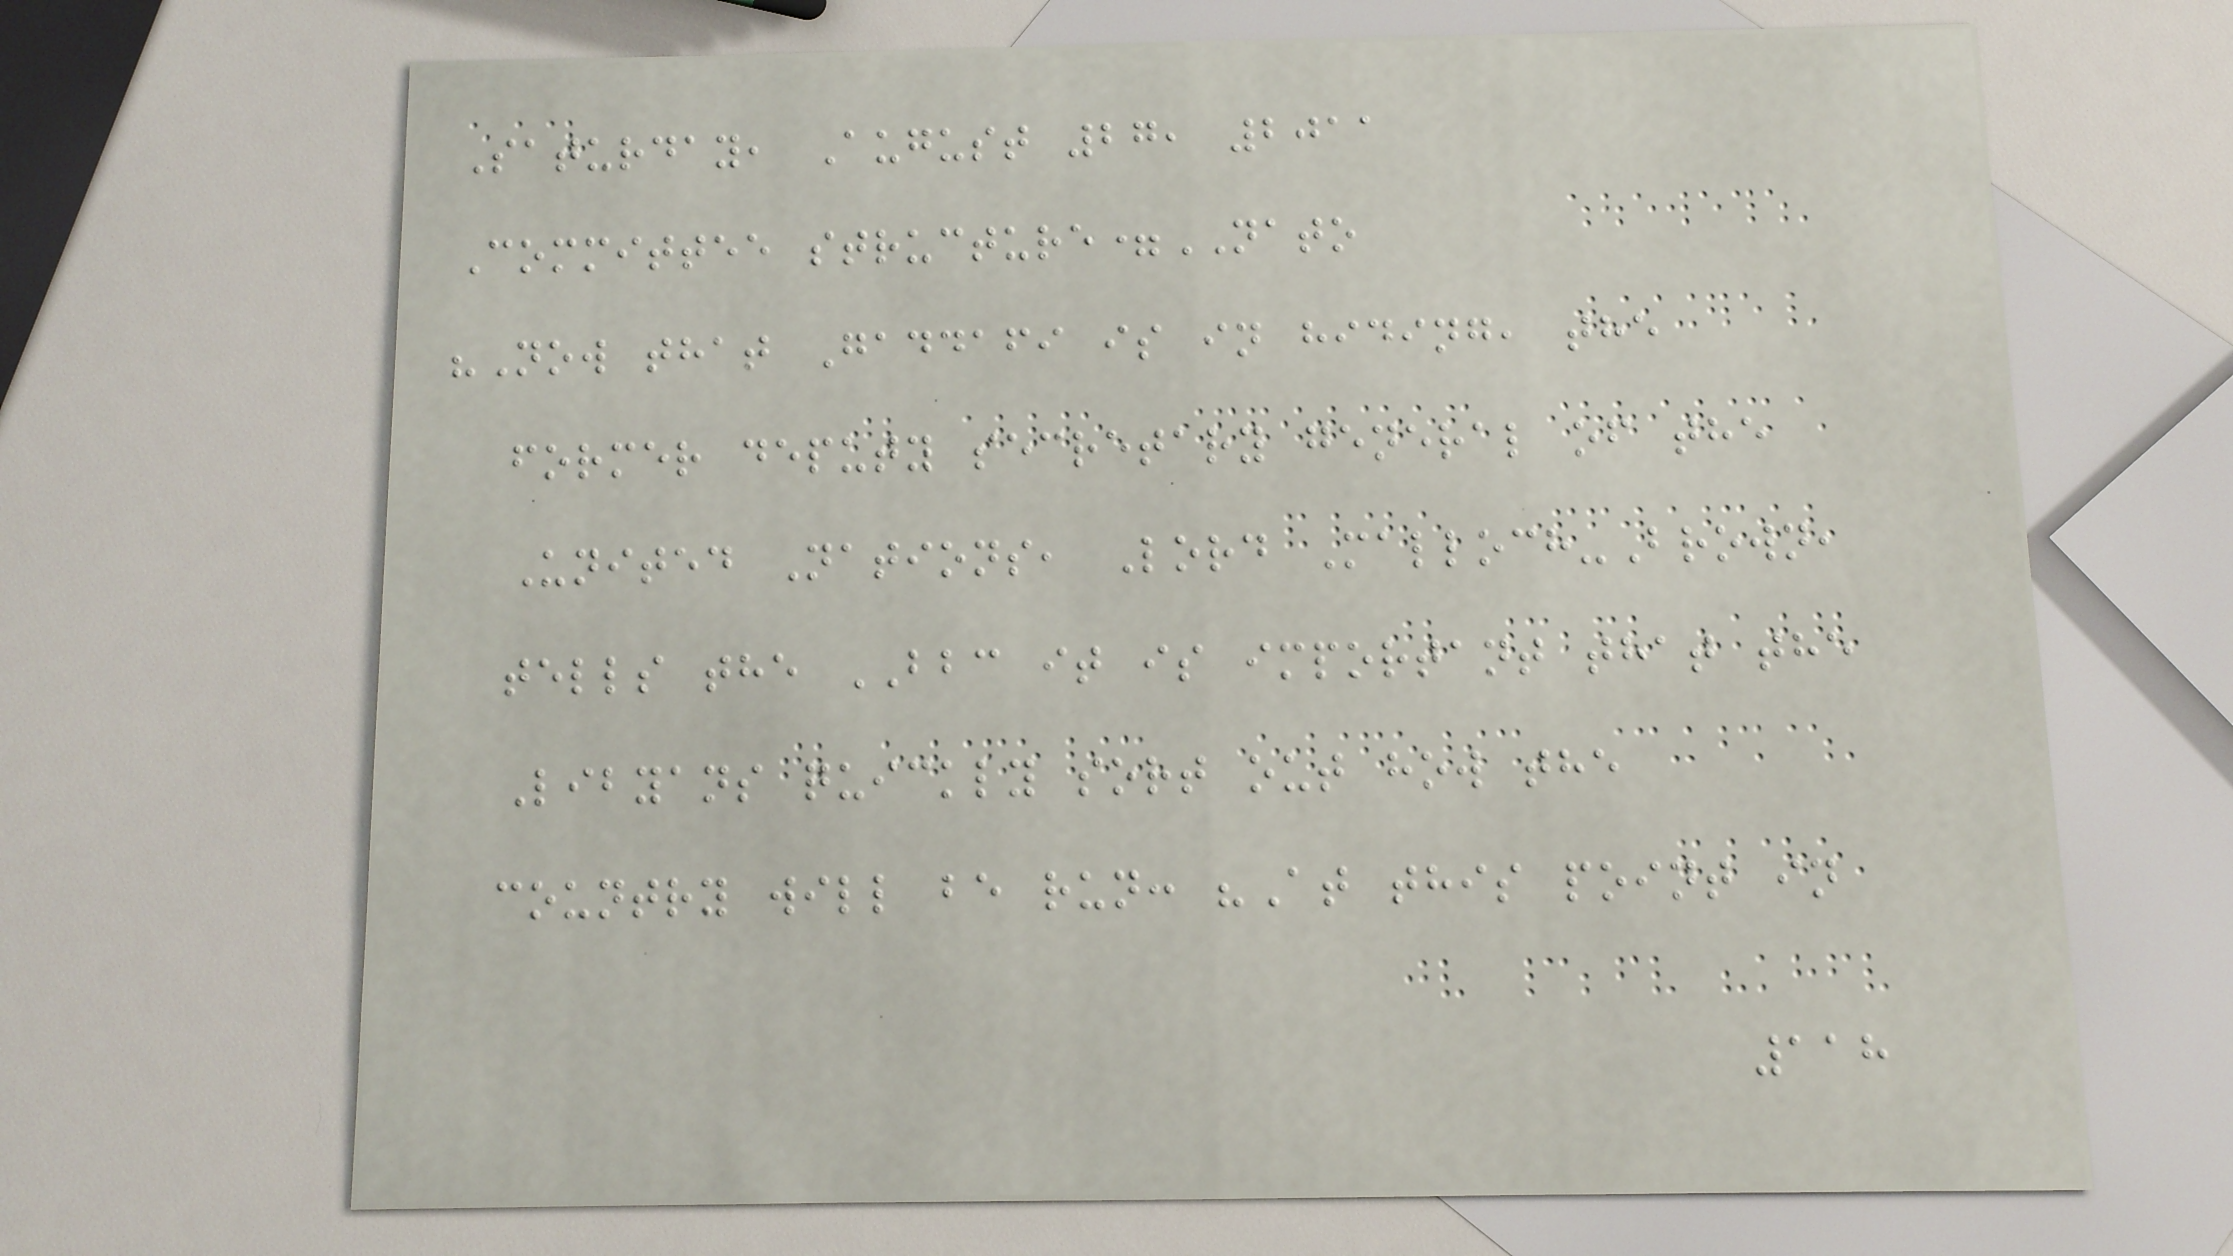Saturday, August 27, 2011
Committee structure=NATO
"Now that Gaddafi is in hiding, the
former deputy secretary general of the
United Nations, Lord Malloch-Brown,
tells the BBC it is important that the
Libyans quickly sort out how the
country will be run: "At this point in
118
